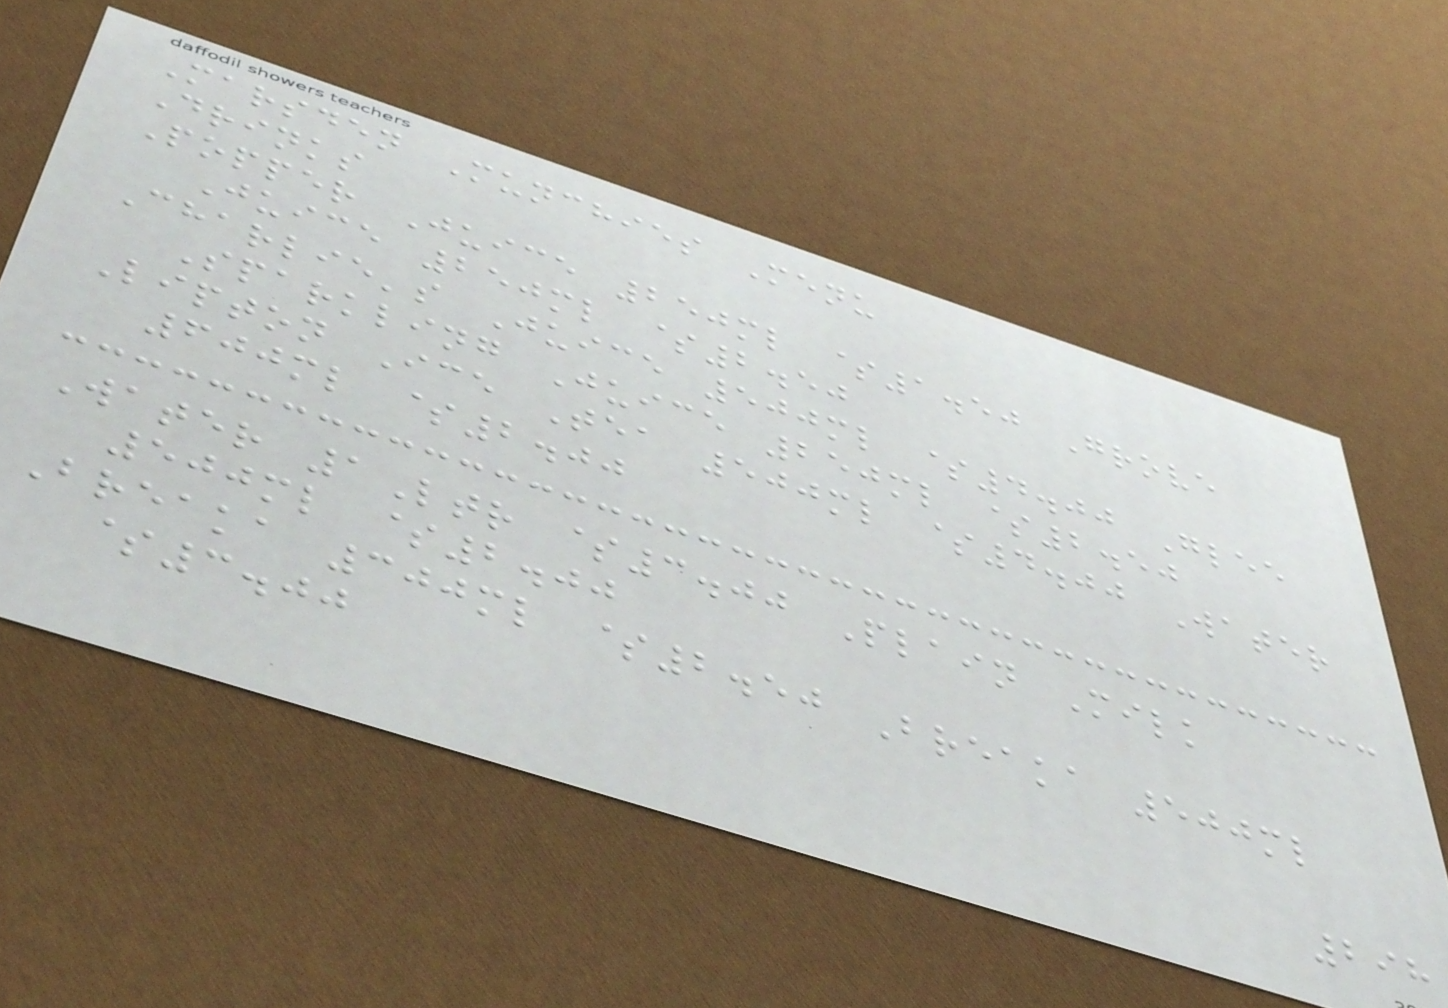Marsden Munchies Menu
Drinks
Popper Juice 250ml $1.50 Grove
Juice 250ml $2.50
Charlie's Juice 500ml $4.00 Glee
Sparkling Juice 250ml $2.50
Lipton Ice Tea 500ml $4.00 Water
600ml $2.00
Water 1Ltr $3.00 Plain Milk
500ml $2.00
Breaka 300ml $2.50 Breaka 500ml
$3.00
298
